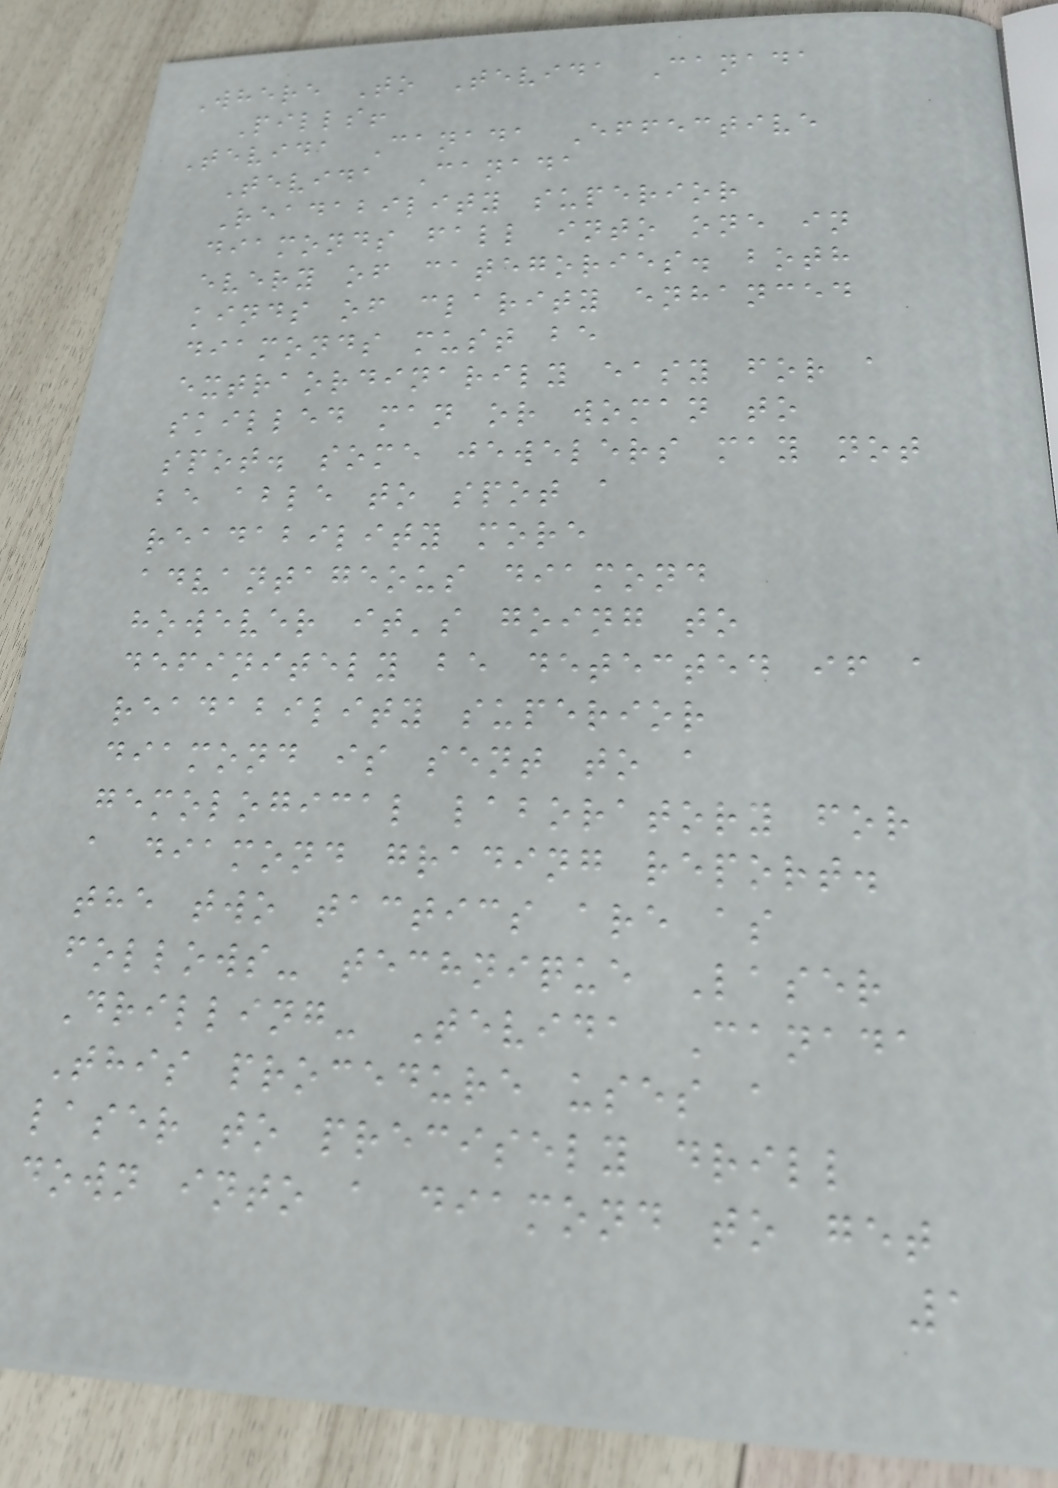Where To Tevida Canada
Pills!
Tevida Canada Effective
Tevida Canada
Readability superior
diamonds fall into one in
every of categories. both
kinds of clarity enhanced
diamonds must be
extraordinarily easy for a
skilled man or woman to
spot. some jewelers may not
be able to spot a
readability more
advantageous diamond
however it's going to
definitely be detected if a
readability superior
diamond is sent to a
gemological laboratory for
a diamond grading report.
the two tactics are as
follows- technique Laser
Drilling- Tevida Canada
This procedure uses a
laser to precisely drill
down into a diamond to get
1
